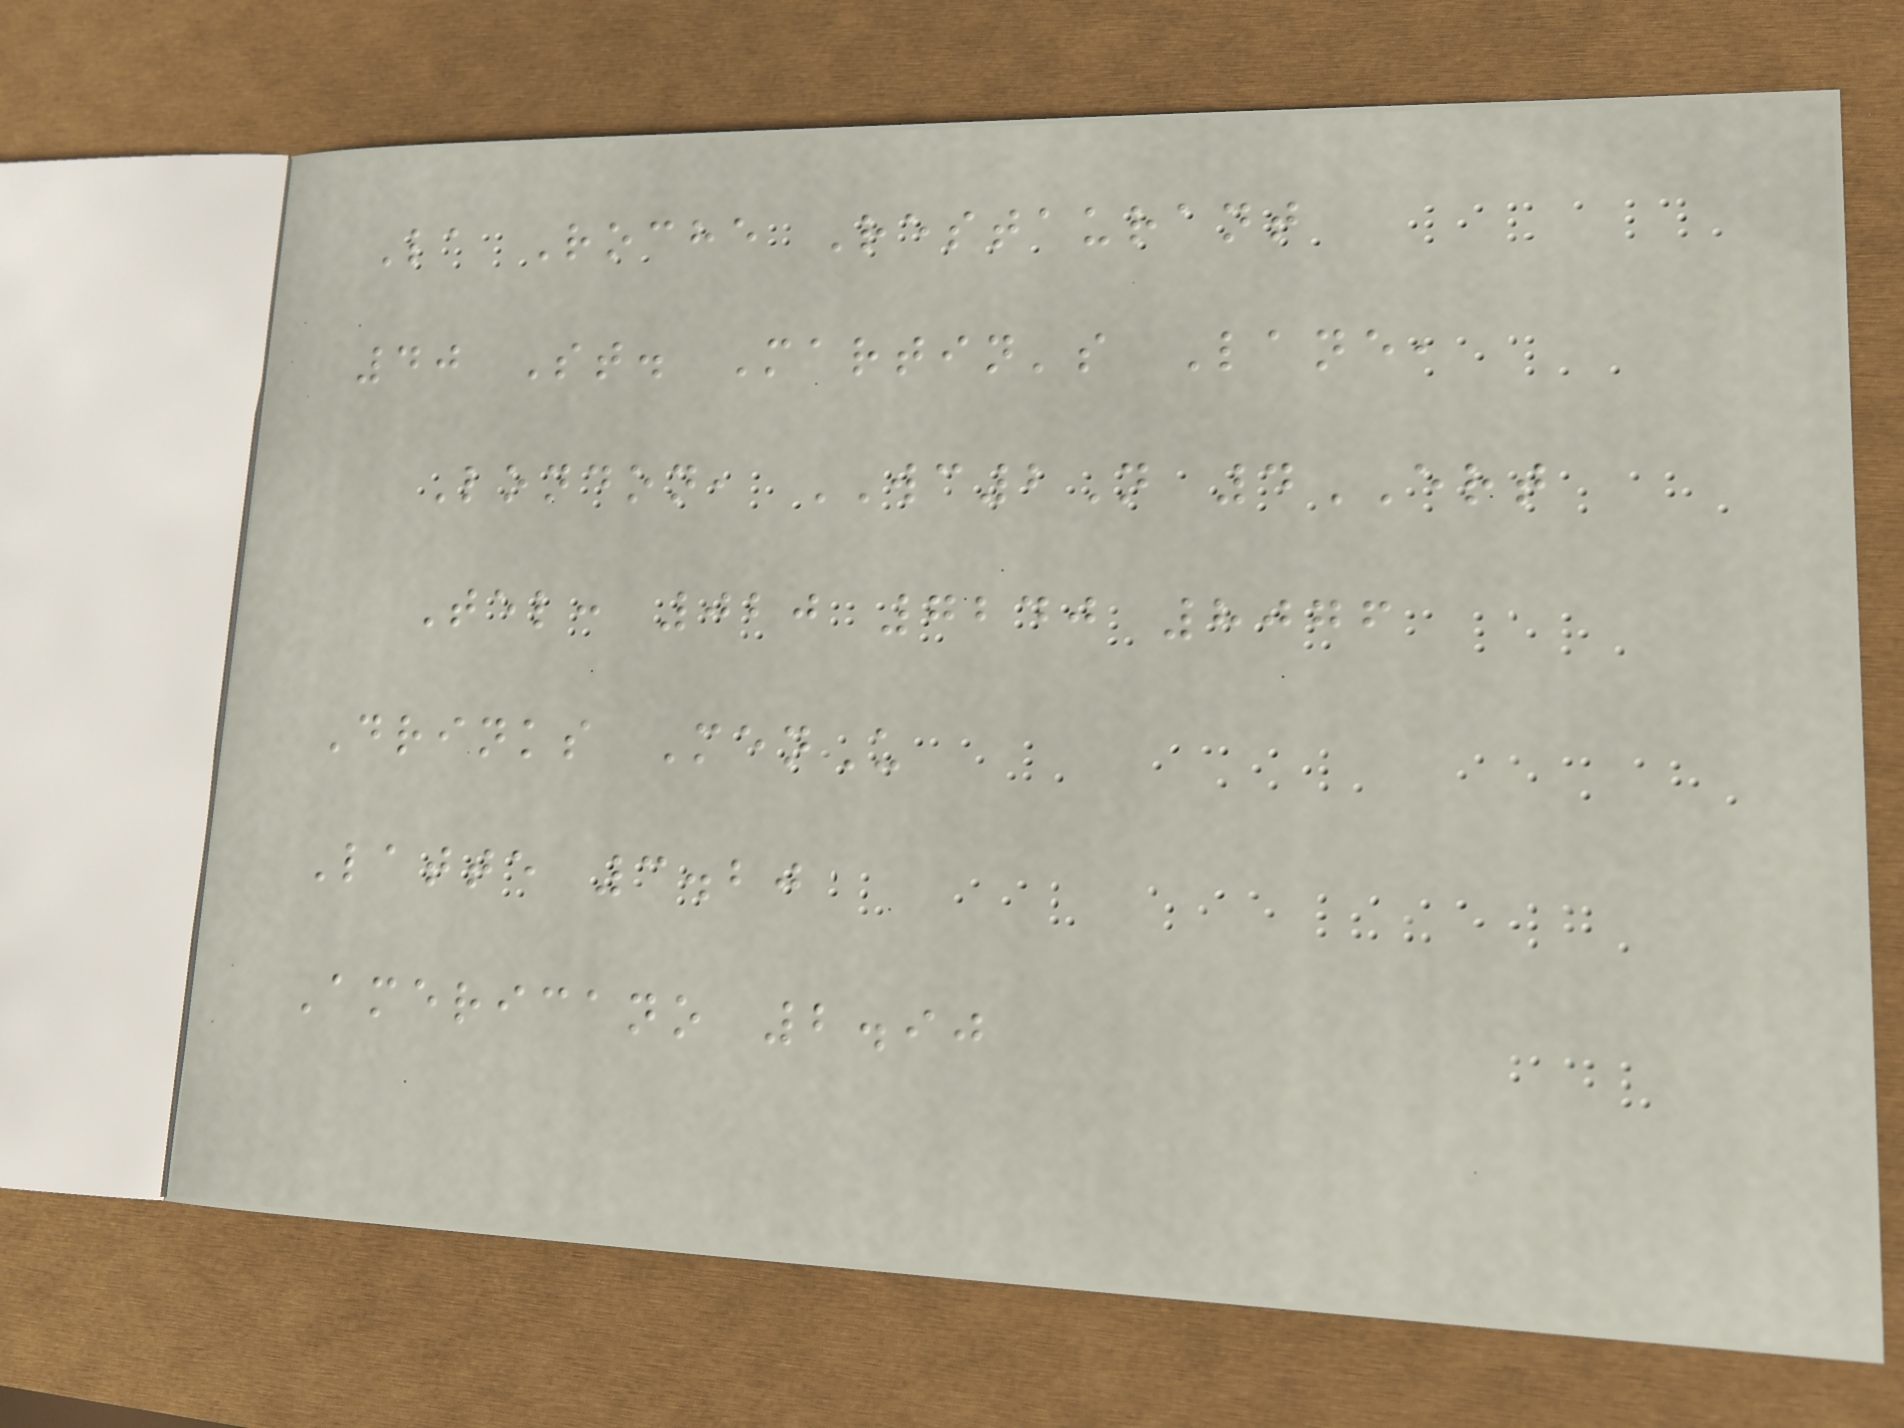La Roche Restaurant
40 St. Martin's Lane,
London, WC2N 4ERT
Tel: 020 7240 8076
Drinks MenU
Latte 3.20
Americano 2.90
